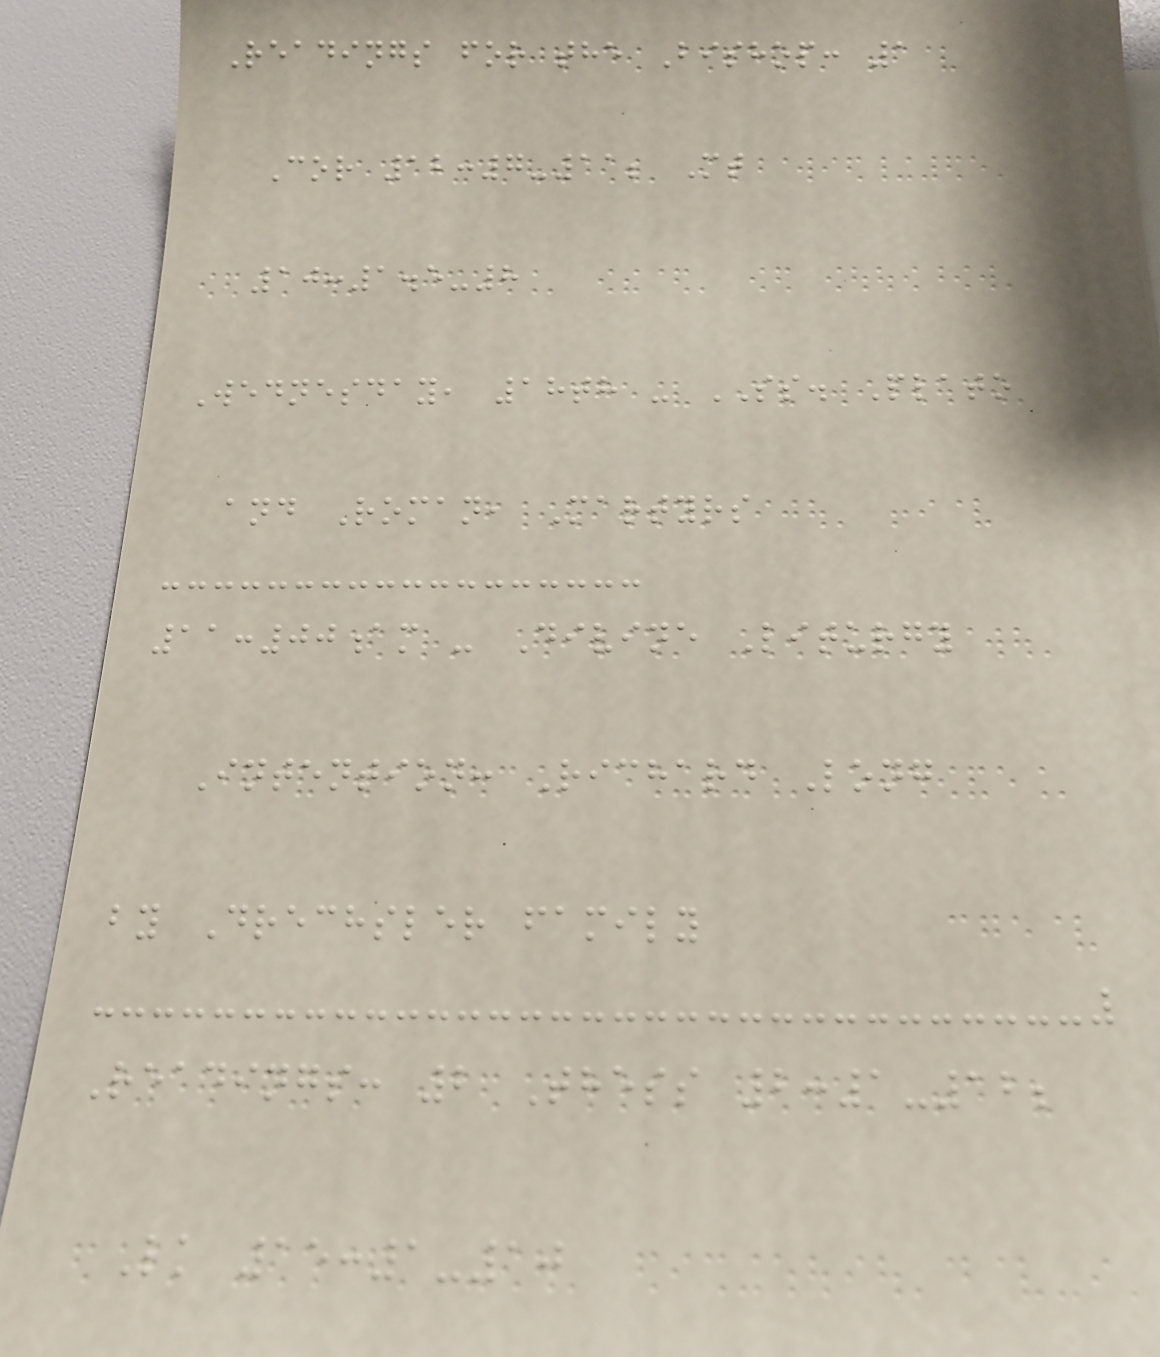Readings for the Bishop: 1
Cor 12:7-11; Mt
10:1.5-8
Wednesday, 18th - SS. Plato
and Roman, Martyrs
11:00am - Divine Liturgy
Intention: Richard Long
by Drechsler family
Readings: 2 Thess 2:1-12;
Lk 15:1-10
